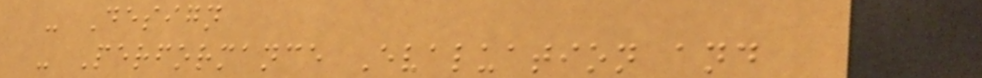- Design
- Performance Evaluation and
